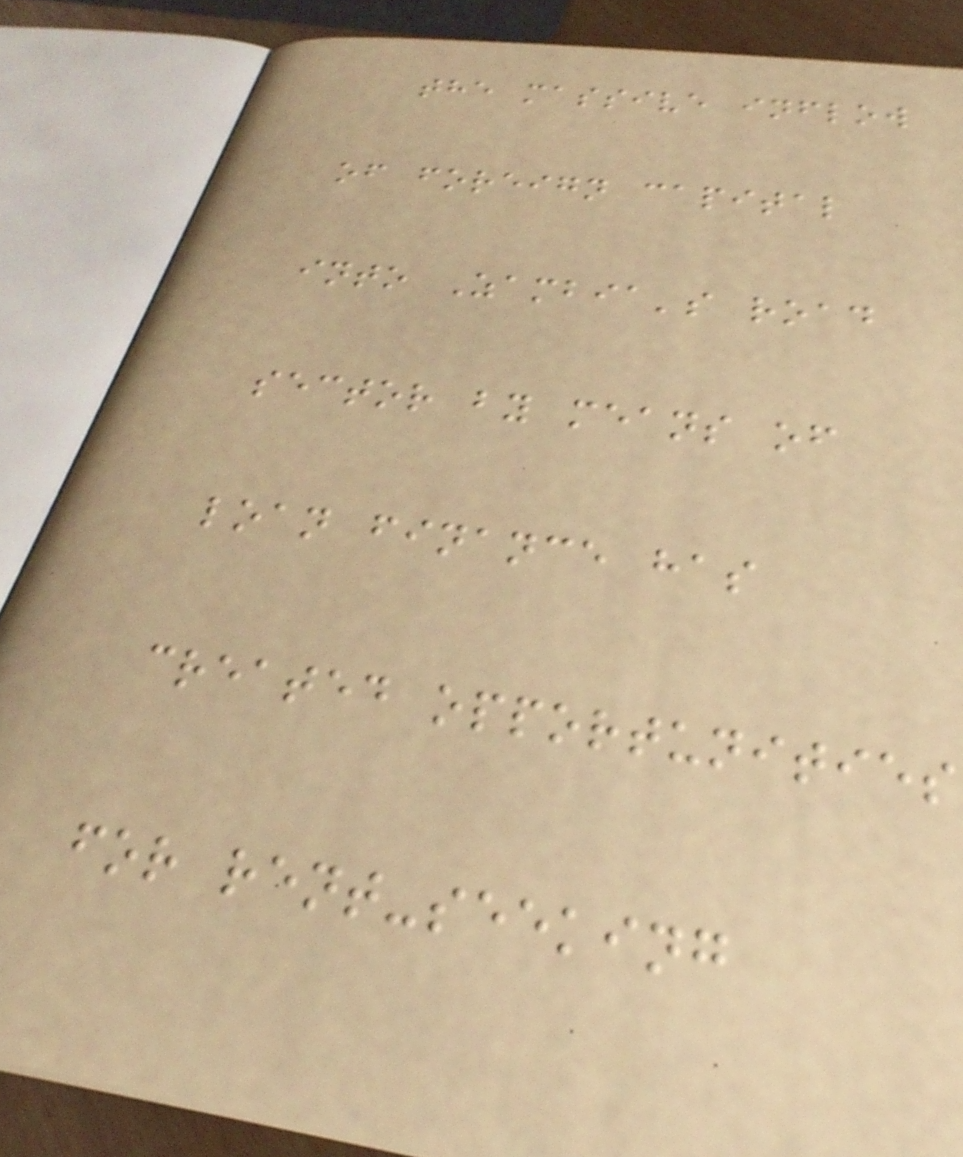the massive inflow
of foreign capital
into Zambia's road
sector by means of
loan finance has
created opportunities
for rent-seeking
